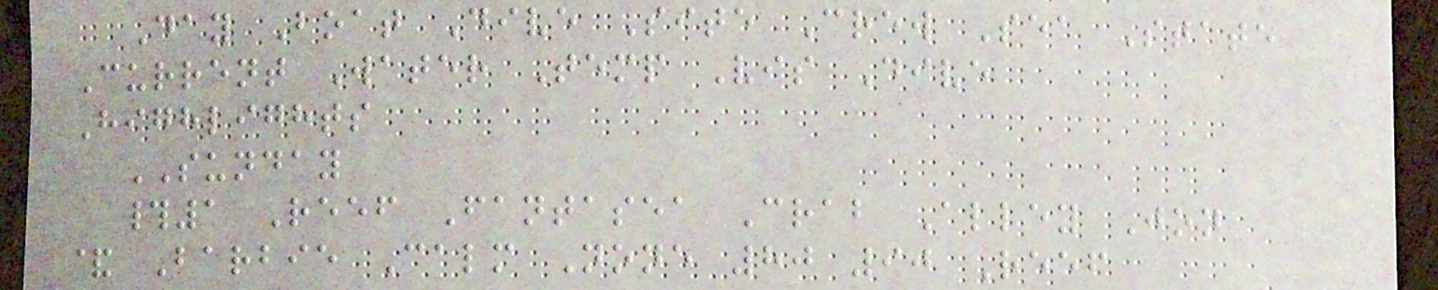Day Boat Dive Site Crew Sea State
Current Water Temp Vis Dive
Highlights
SUNDAY
#1 Reef Fantasea Crab Alley Jon
& Barbie Calm None 80 90 Reef
